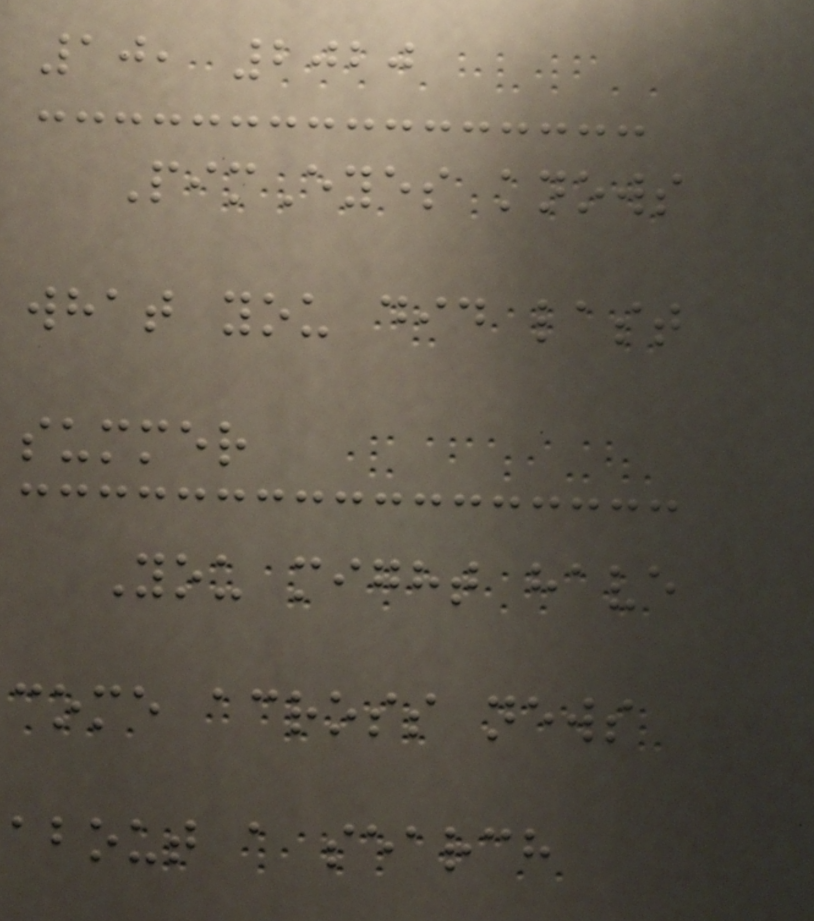10, 2020
PimEyes knows
what you did last
summer
You might have
come across news
about a search
